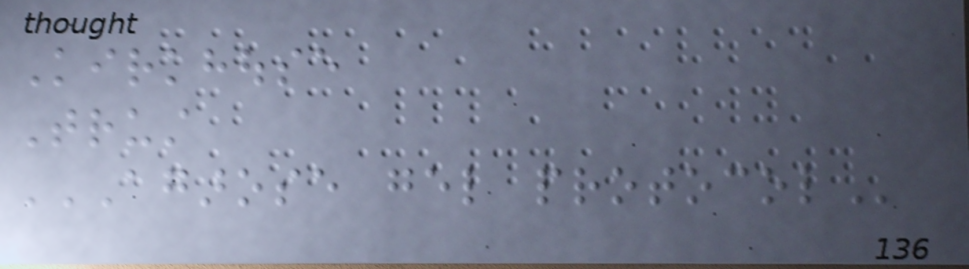Kirkhouse
Trust
AGAROSE GEL PROTOCOL
